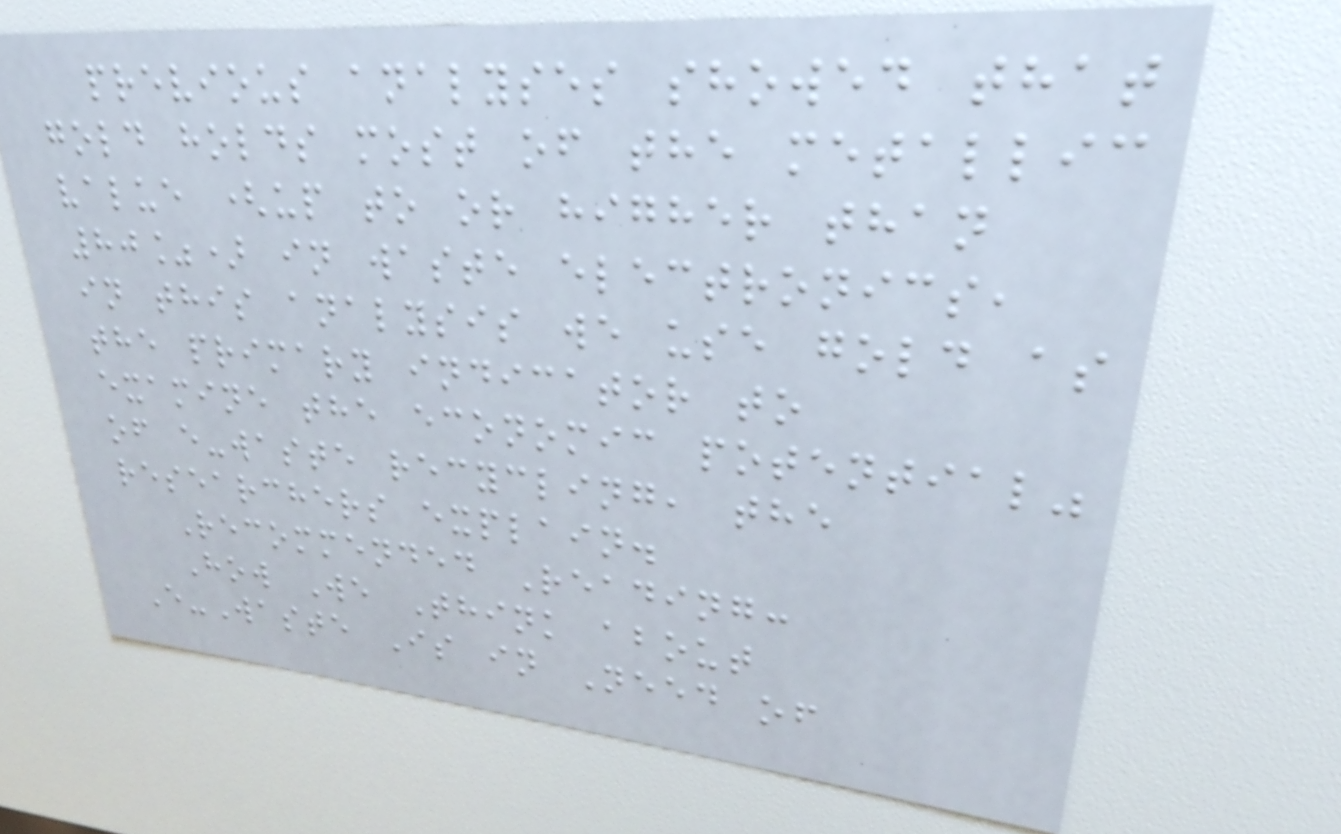previous analyses showed that
gold holds most of the metallic
value (up to or higher than
80%) in waste electronics,
in this analysis we use gold as
the primary indicator to
examine the economic potential"
of e-waste recycling, the
researchers explain.
Recommended Reading:
How We Think about
E-Waste Is in Need of
